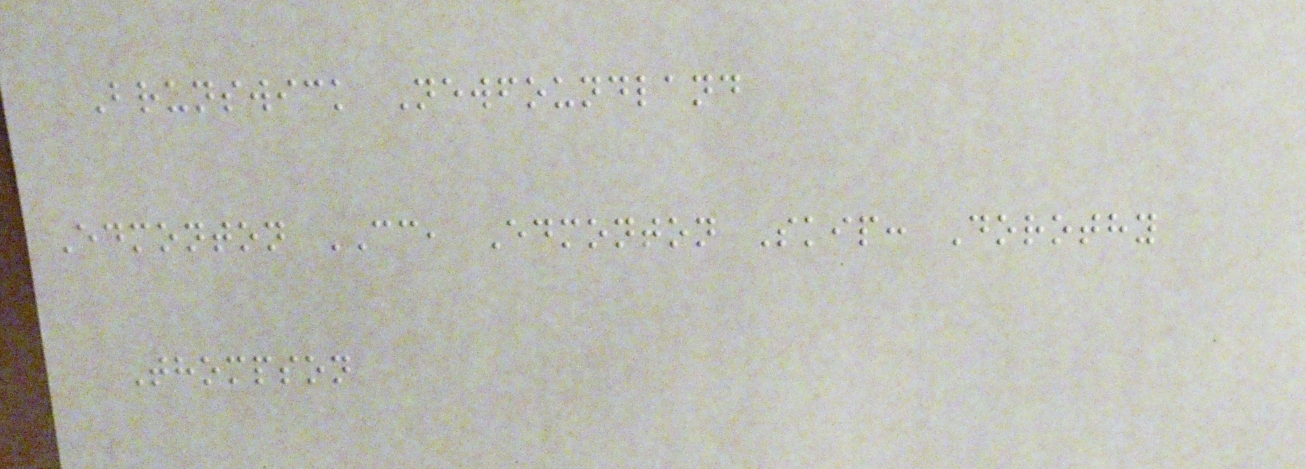Brunswick Newfoundland
Edmonton CC, Edmonton Skip: Dorothy
Thompson
